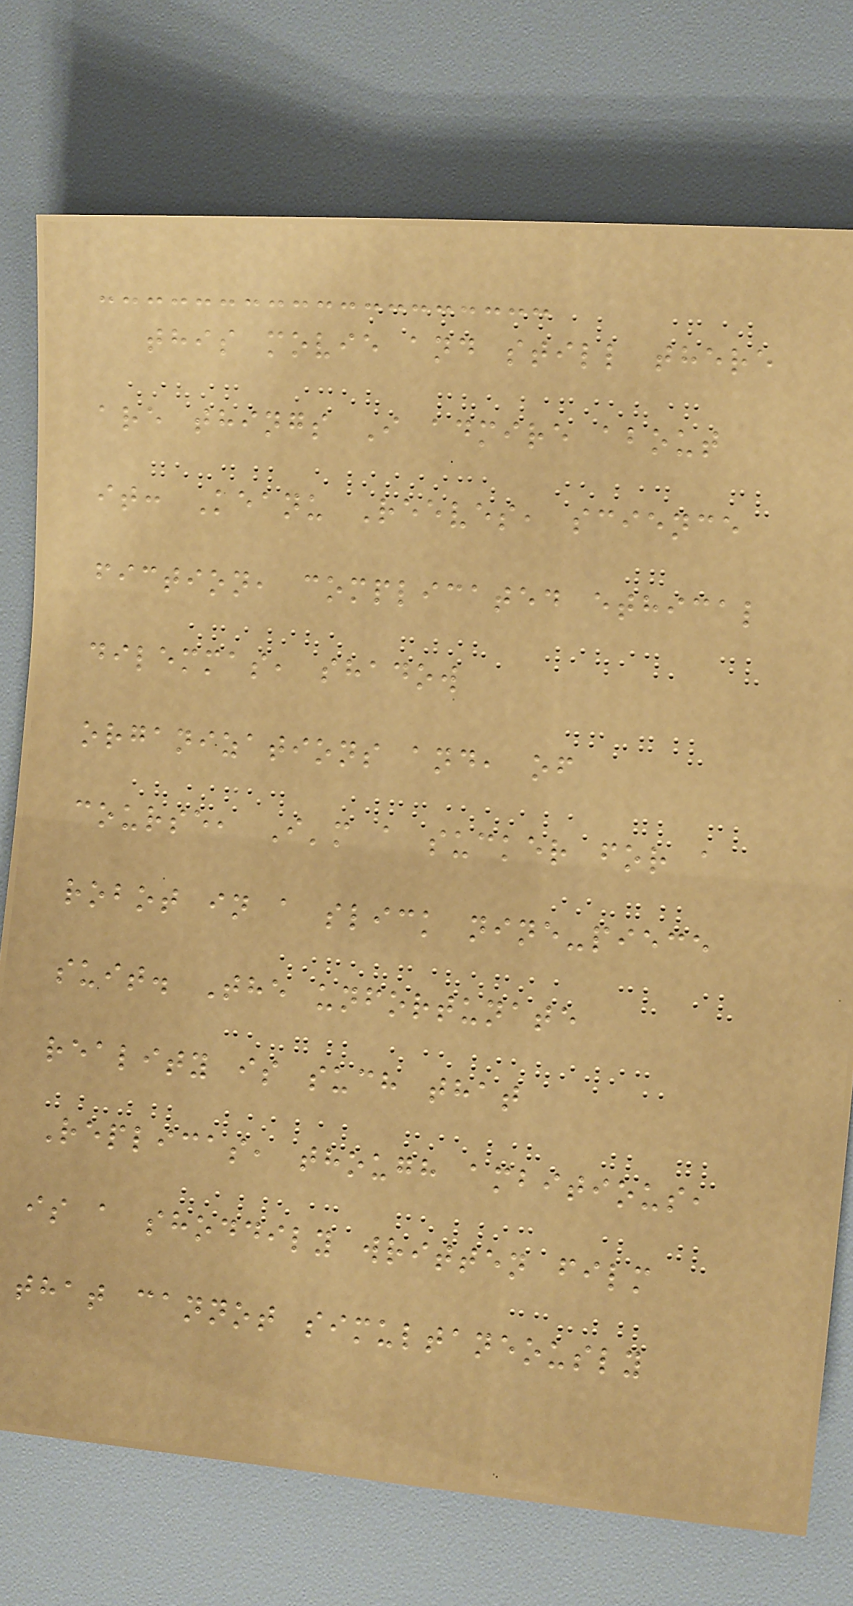this movie and still there
are things I admire about
it: Keanu Reeves, science
fiction, complicated ethical
dilemmas, shadow
organizations and, of
course, I'm a sucker for a
robot in a slick nine-piece
suit. The unfortunate
reality is such that
Replicas, though ambitious,
is a shoddily written film
that cannot simultaneously
